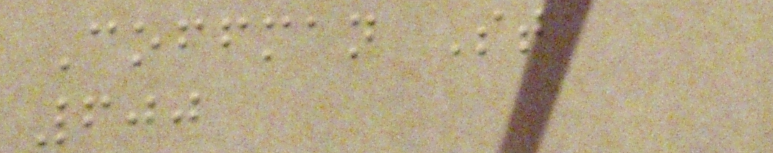Coffman St
600
